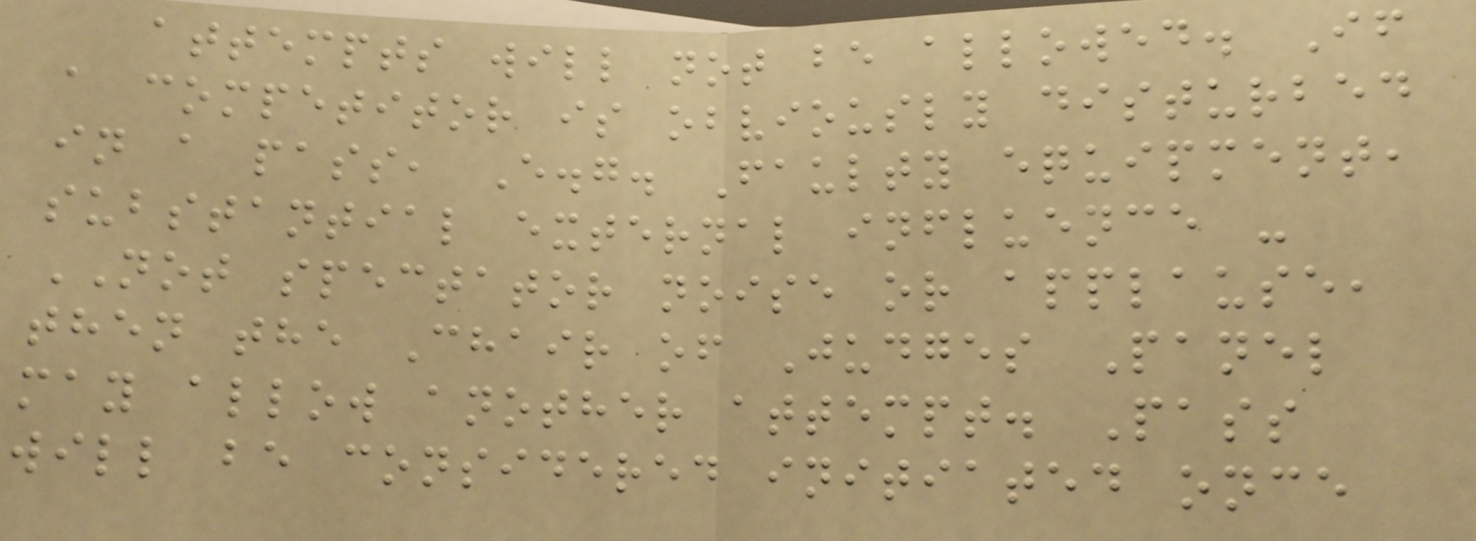attempts will not be allowed. If
a competitor is obviously disturbed
in a pass, E.g. Faulty equipment,
substantial external influence -
NOT spectator noise or applause,
then the Chair of Judges Panel
may allow another attempt. Pass
will be considered initiated once
